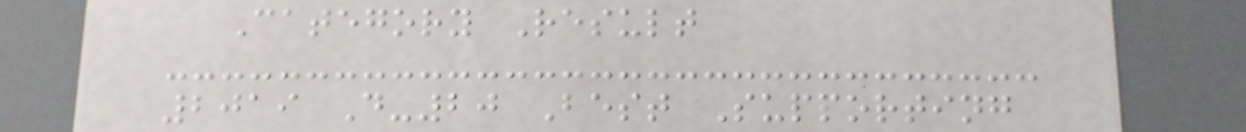Category Result
2019 D-20 Best Supporting
